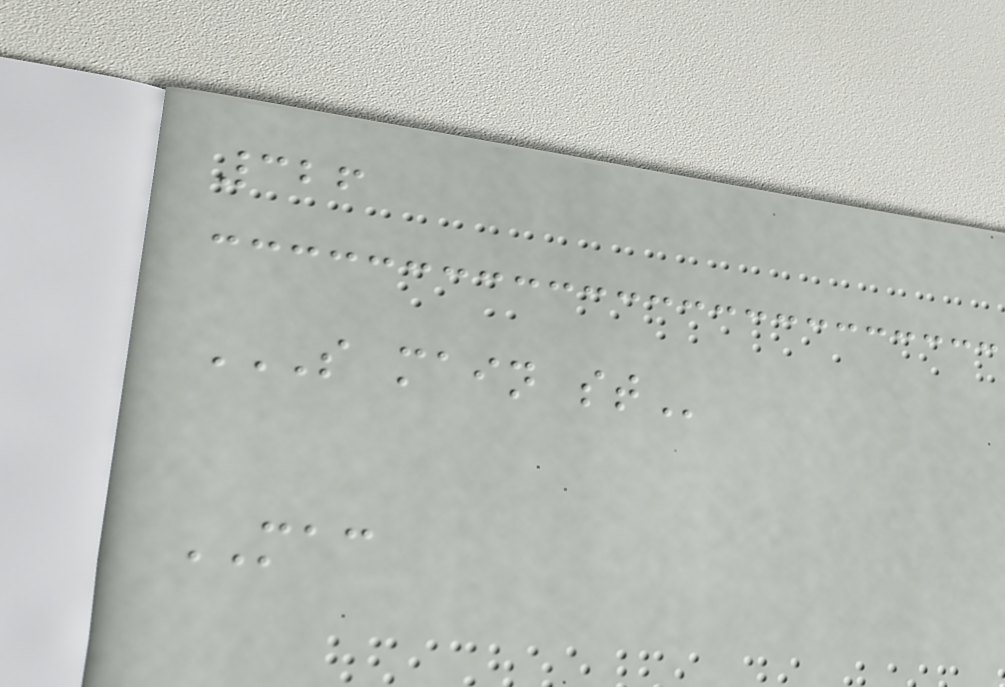326
S MAIN ST
MAC
